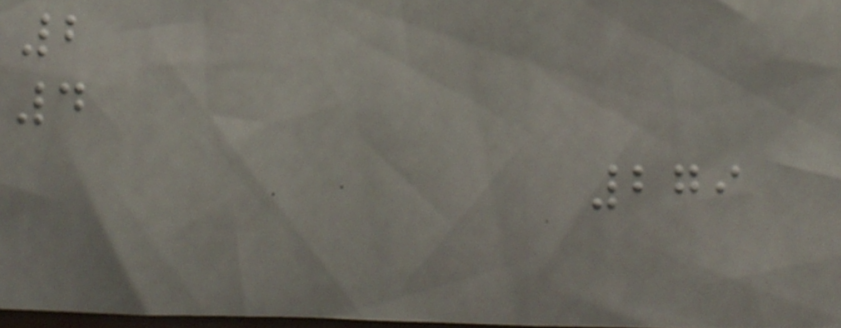2
4
279
